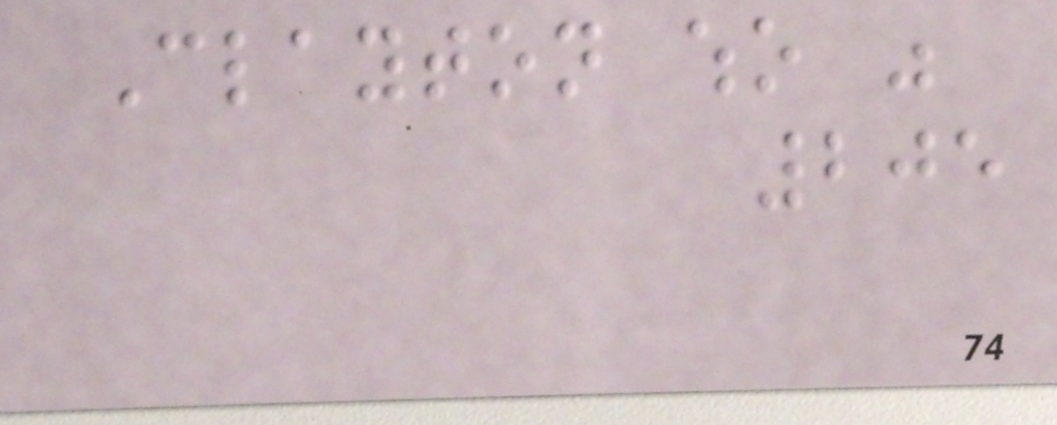Clayton who was
205
